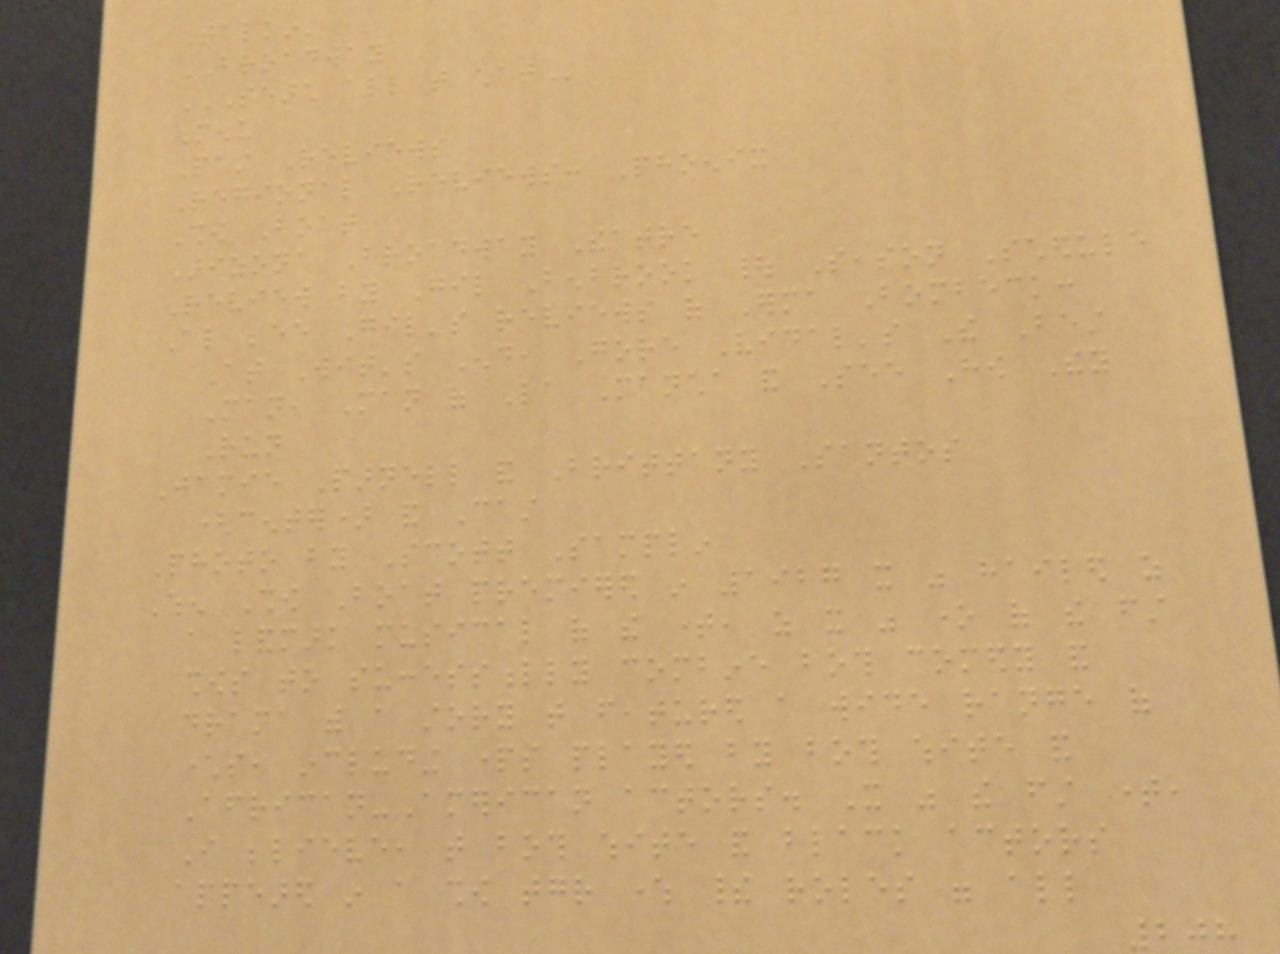Talkin'
BROADWAY
SEARCH ALL THAT CHAT
Menu
Past Reviews
Regional Reviews: Phoenix
Show Boat
Arizona Broadway Theatre
Review by Gil Benbrook | Season Schedule
Also see Gil's reviews of Erma Bombeck:
At Wit's End, Gore Vidal's The Best
Man, Man of La Mancha and See How They
Run
Jamie Parnell and Brittany Santos
(center) and Cast
Photo by Scott Samplin
When Show Boat premiered in 1927 it was hailed as
a landmark musical of the time, as it was one of the first
shows to successfully combine both comedy and
drama with a story that featured a wide range of
characters, including parts played by both white and
African-American actors. It was the first time,
I believe, that both white and black actors
appeared in a show together where their roles were all
208
